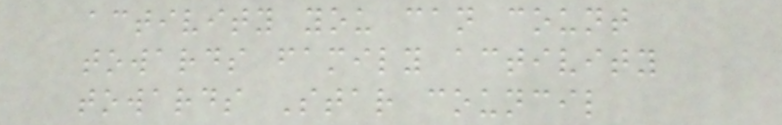activity you can count
towards family activity
towards Star council
